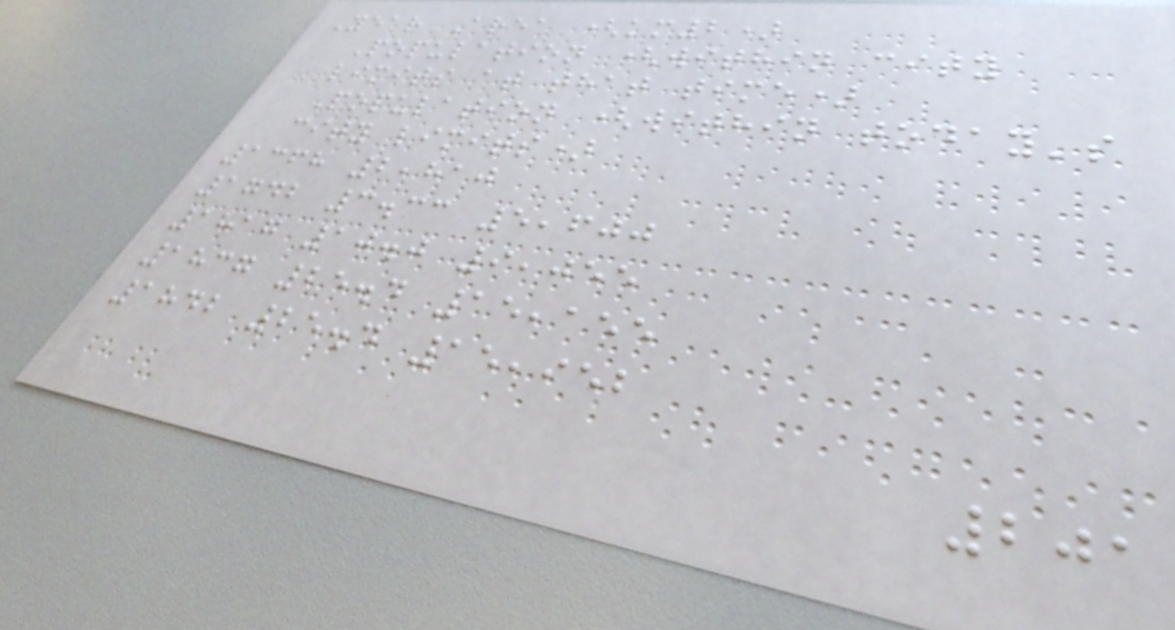Year Area (km2)
Population (within city
limits at that time)
Population (within today's
city limits)
1368 2,810
1742 3.33 5,600
1817 10.0 9,055
1837 25.4 15,155
1842 25.4 15,952
201
